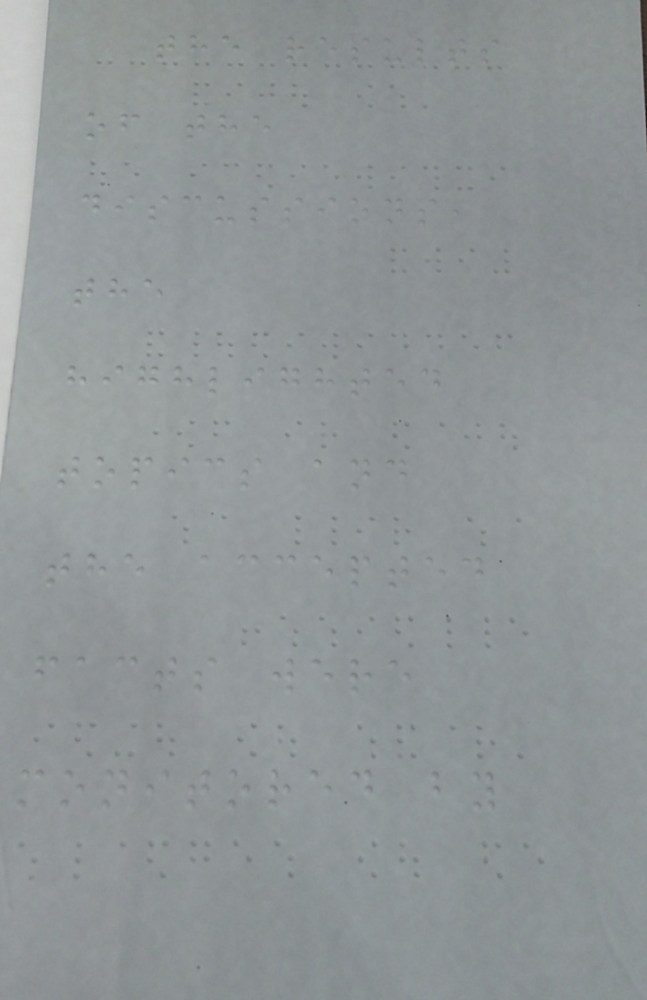the results
of the
discussions,
the
highlighted
topics and
the accepted
facts were
monitored by
